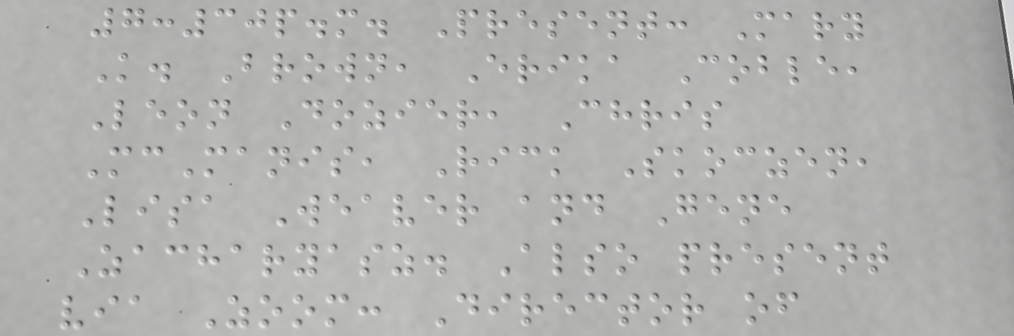7:30p.m. Present: Mary
K. Brown, Erika Coble,
Leon Dozier, Chris
McManis, Rick Skoczen,
Lisa Weaver and Gene
Zacharyasz. Also present
via Zoom: Director of
